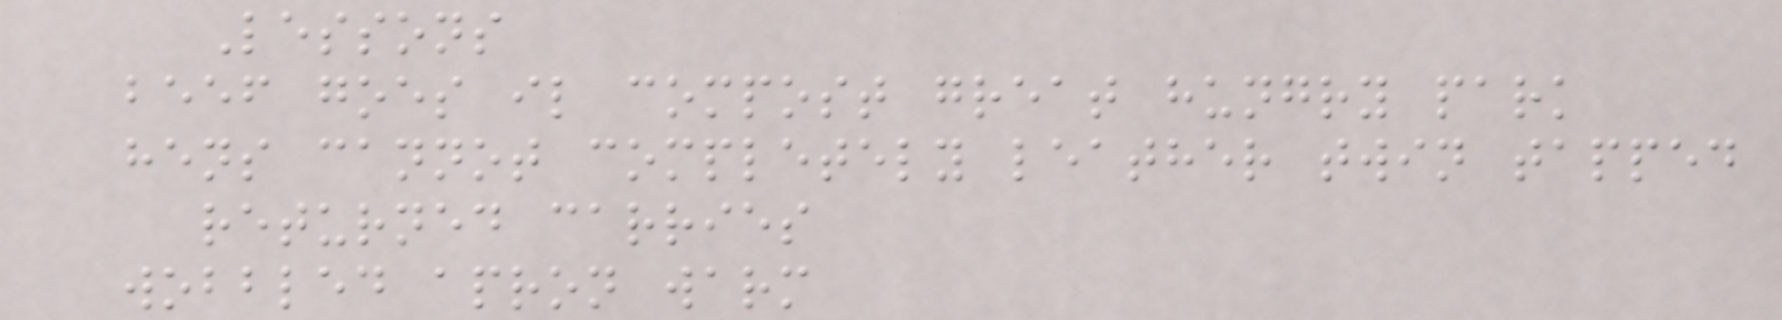Lessons
beef goes il compost great hungry park
hens cannot completely leather twin tapped
returned carries
wobbled apron warm
